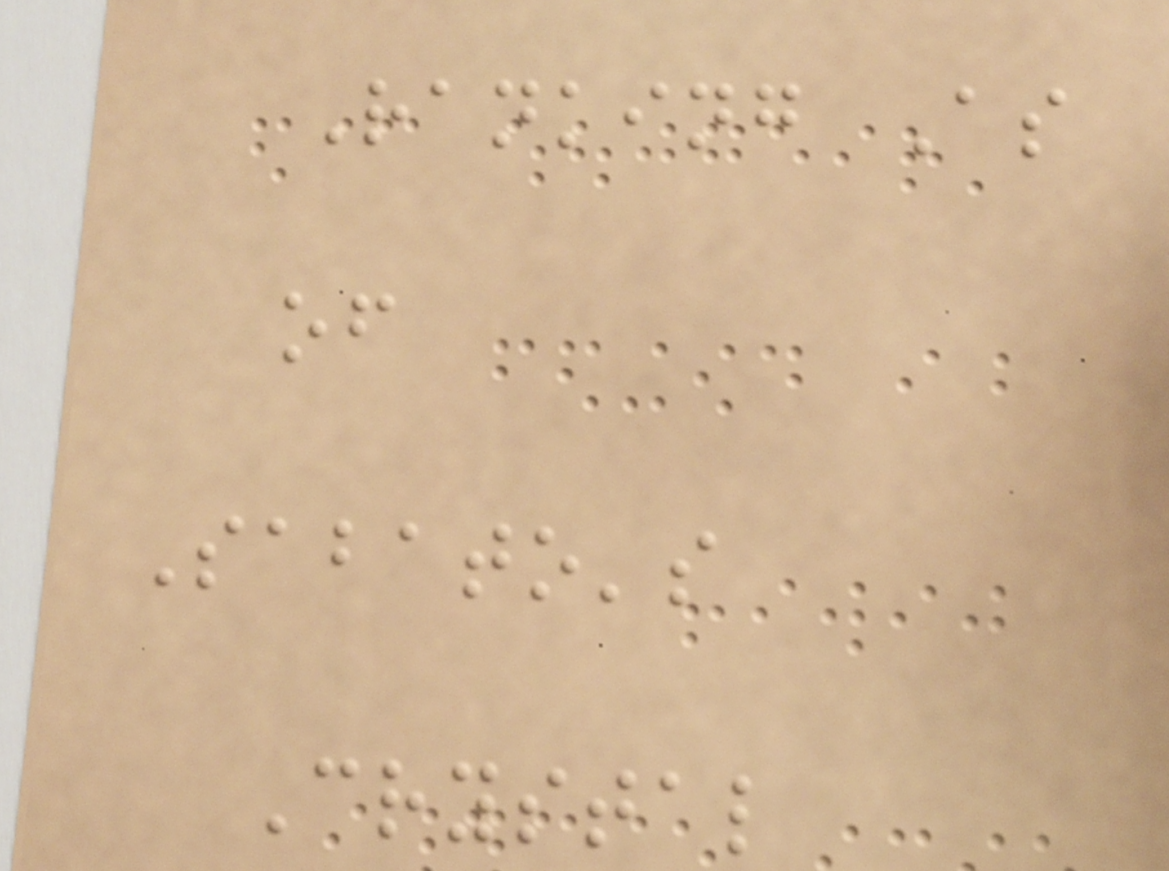Ranking As
of
Sabato's
Crystal
